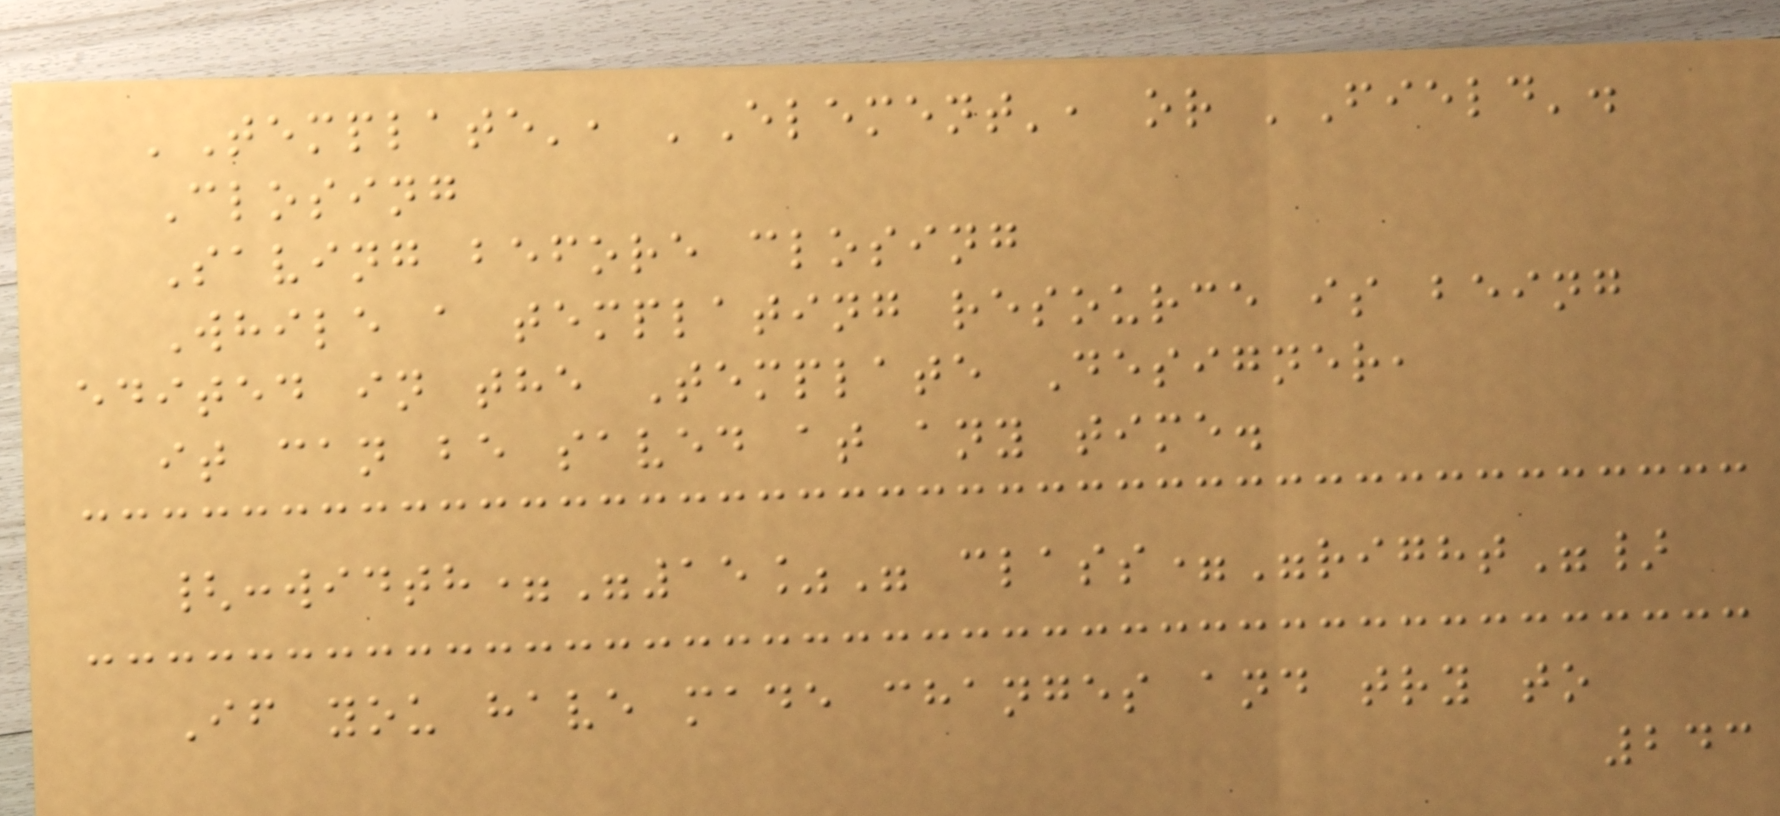'Template', 'Element', or 'Field'.
Closing
Saving before closing
While a templating resource is being
edited in the Template Designer,
it can be saved at any time.
{:width="15%" class="right"}
If you have made changes and try to
243
